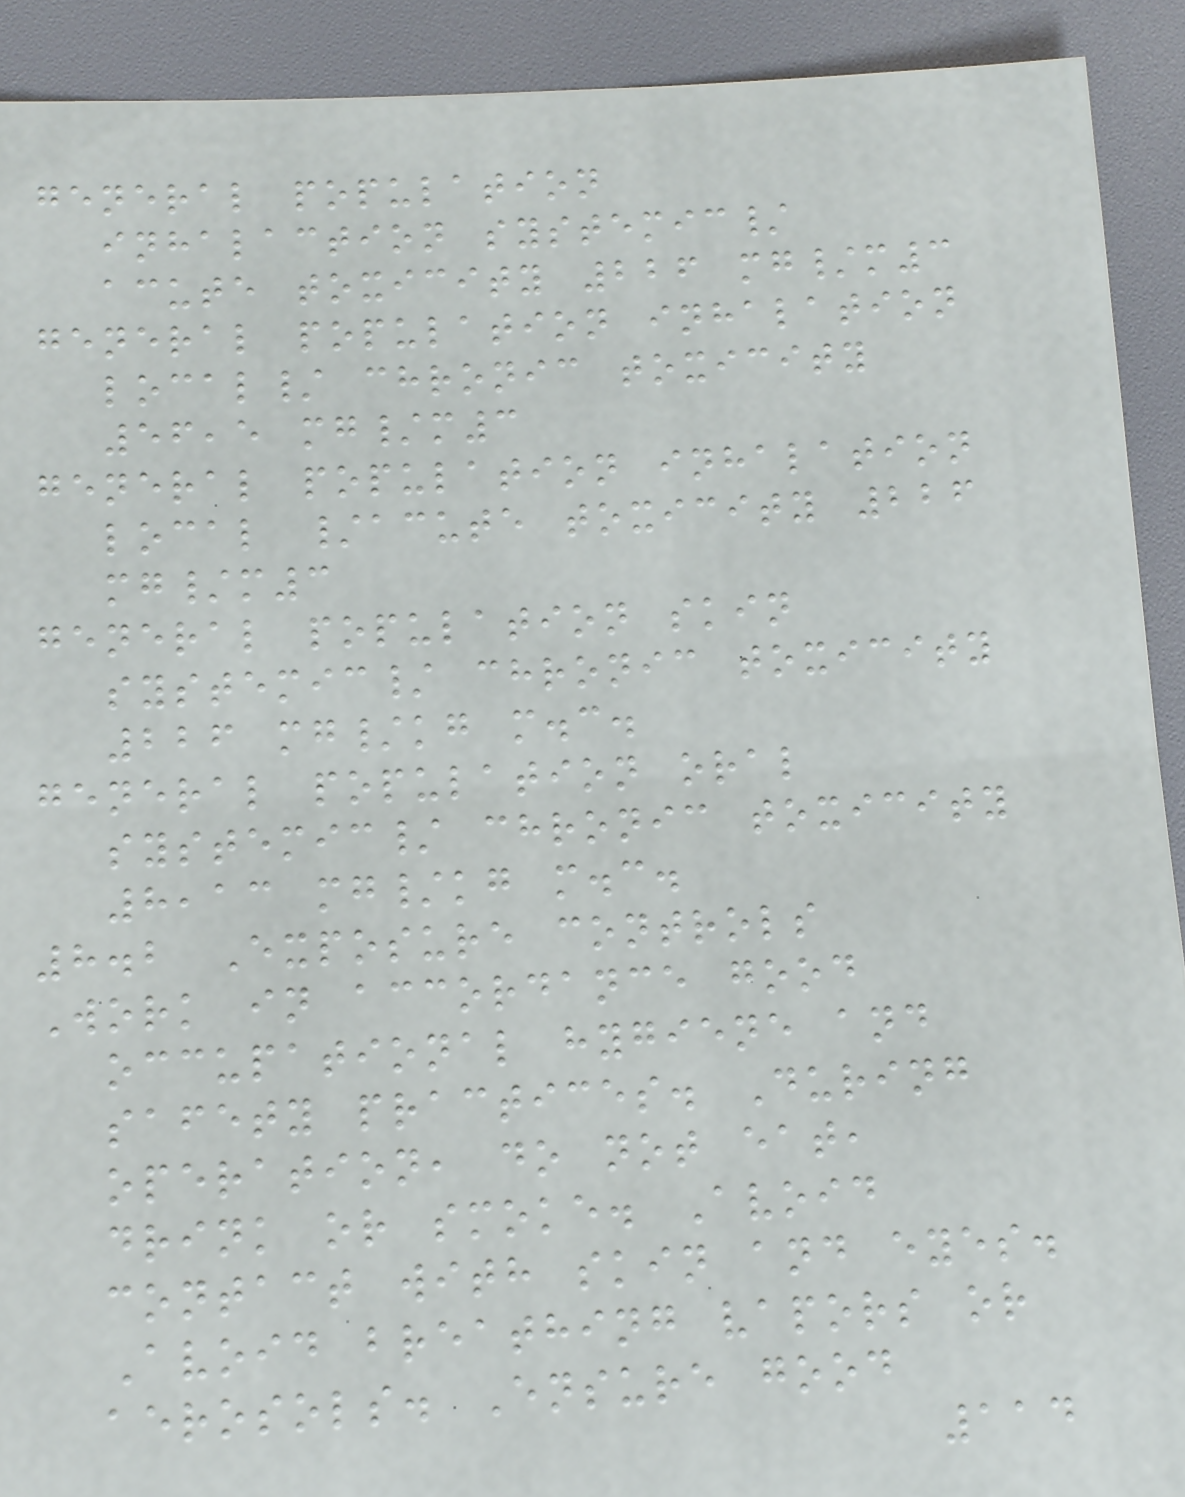general population
inhalaction systemic/
acute toxicity 226 mg/m3
general population inhalation
local/ chronic toxicity
56,5 mg/m3
general population inhalation
local /acute toxicity 226
mg/m3
general population skin
systemic/ chronic toxicity
226 mg/kg m.c.
general population oral
systemic/ chronic toxicity
8,13 mg/kg m.c.
8.2 Exposure controls
Work in accordance good
occupational hygiene and
safety practices. During
operation, do not eat,
drink or smoke. Avoid
contact with skin and eyes.
Avoid breathing vapors or
aerosols. Ensure good
114
